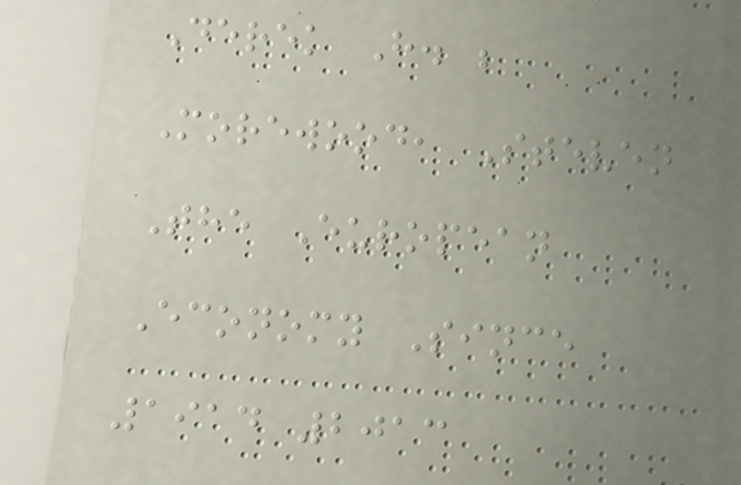Derek H. ;
Morewood, Steven
The European
Economy Since
1914 2013
